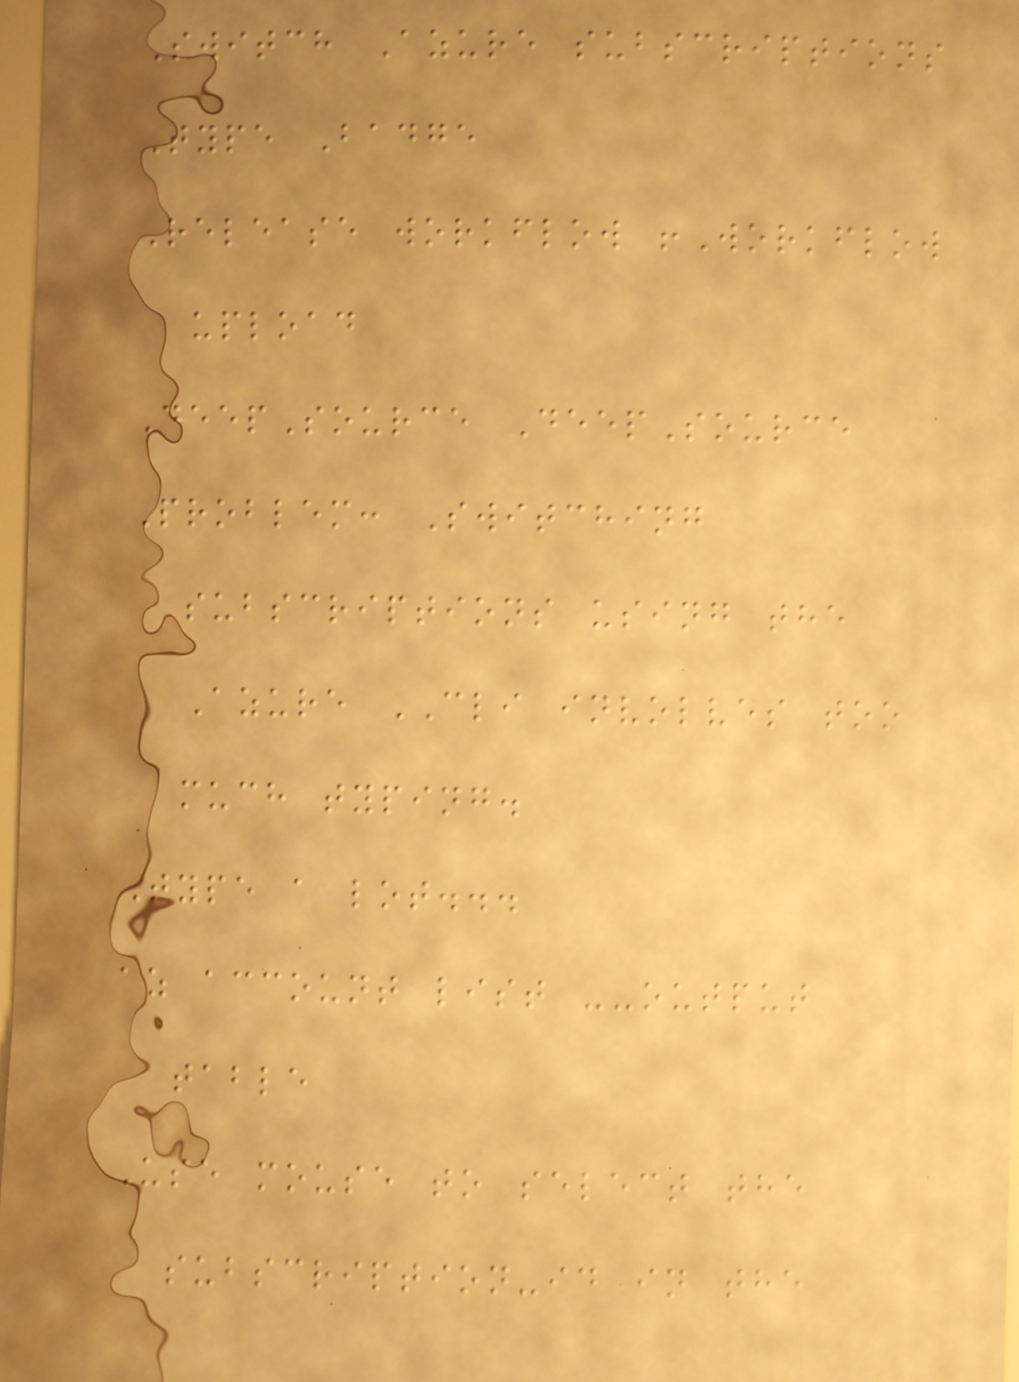Switch Azure subscriptions
Type Badge
Release workflow !Workflow
upload
DeepSource DeepSource
Problem: Switching
subscriptions using the
Azure CLI involves too
much typing.
Type a lot...
az account list --output
table
Use mouse to select the
subscription-id in the
